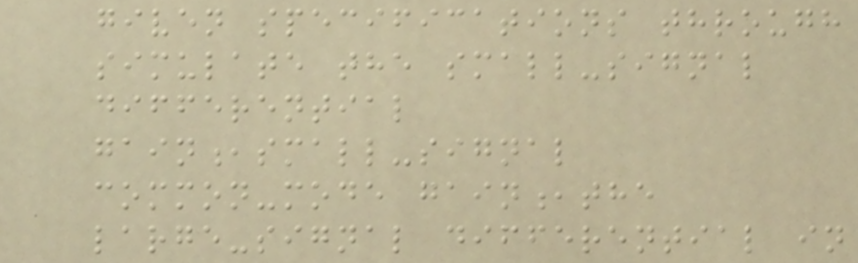given specifications through
simulate the small-signal
differential
gain,small-signal
common-mode gain,the
large-signal differential in
